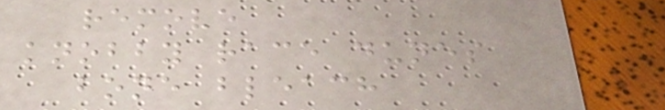remove
knobby race dunes
bone bleach
